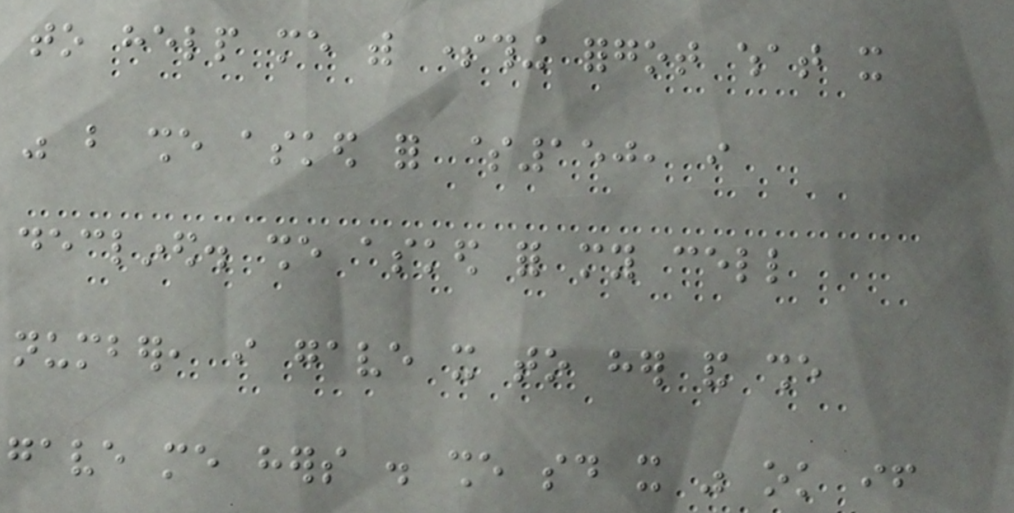to help me with something forgot what it
was but she asked for $150, i
declined. she asked for my cell
number, i gave it to her and she
gave me hers . she said it was ok if
